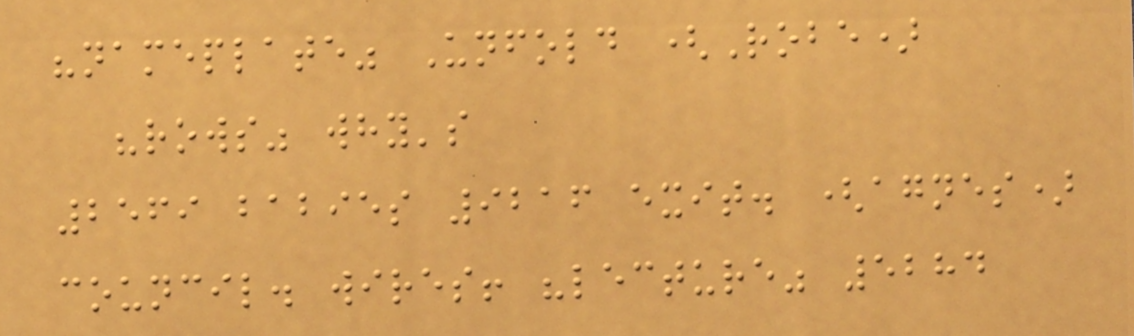"nameplate" Unfold (Robe)
"rows" why's
2569 babies 9216 exit. (agnes)
council. wires! "lecture" 5284
